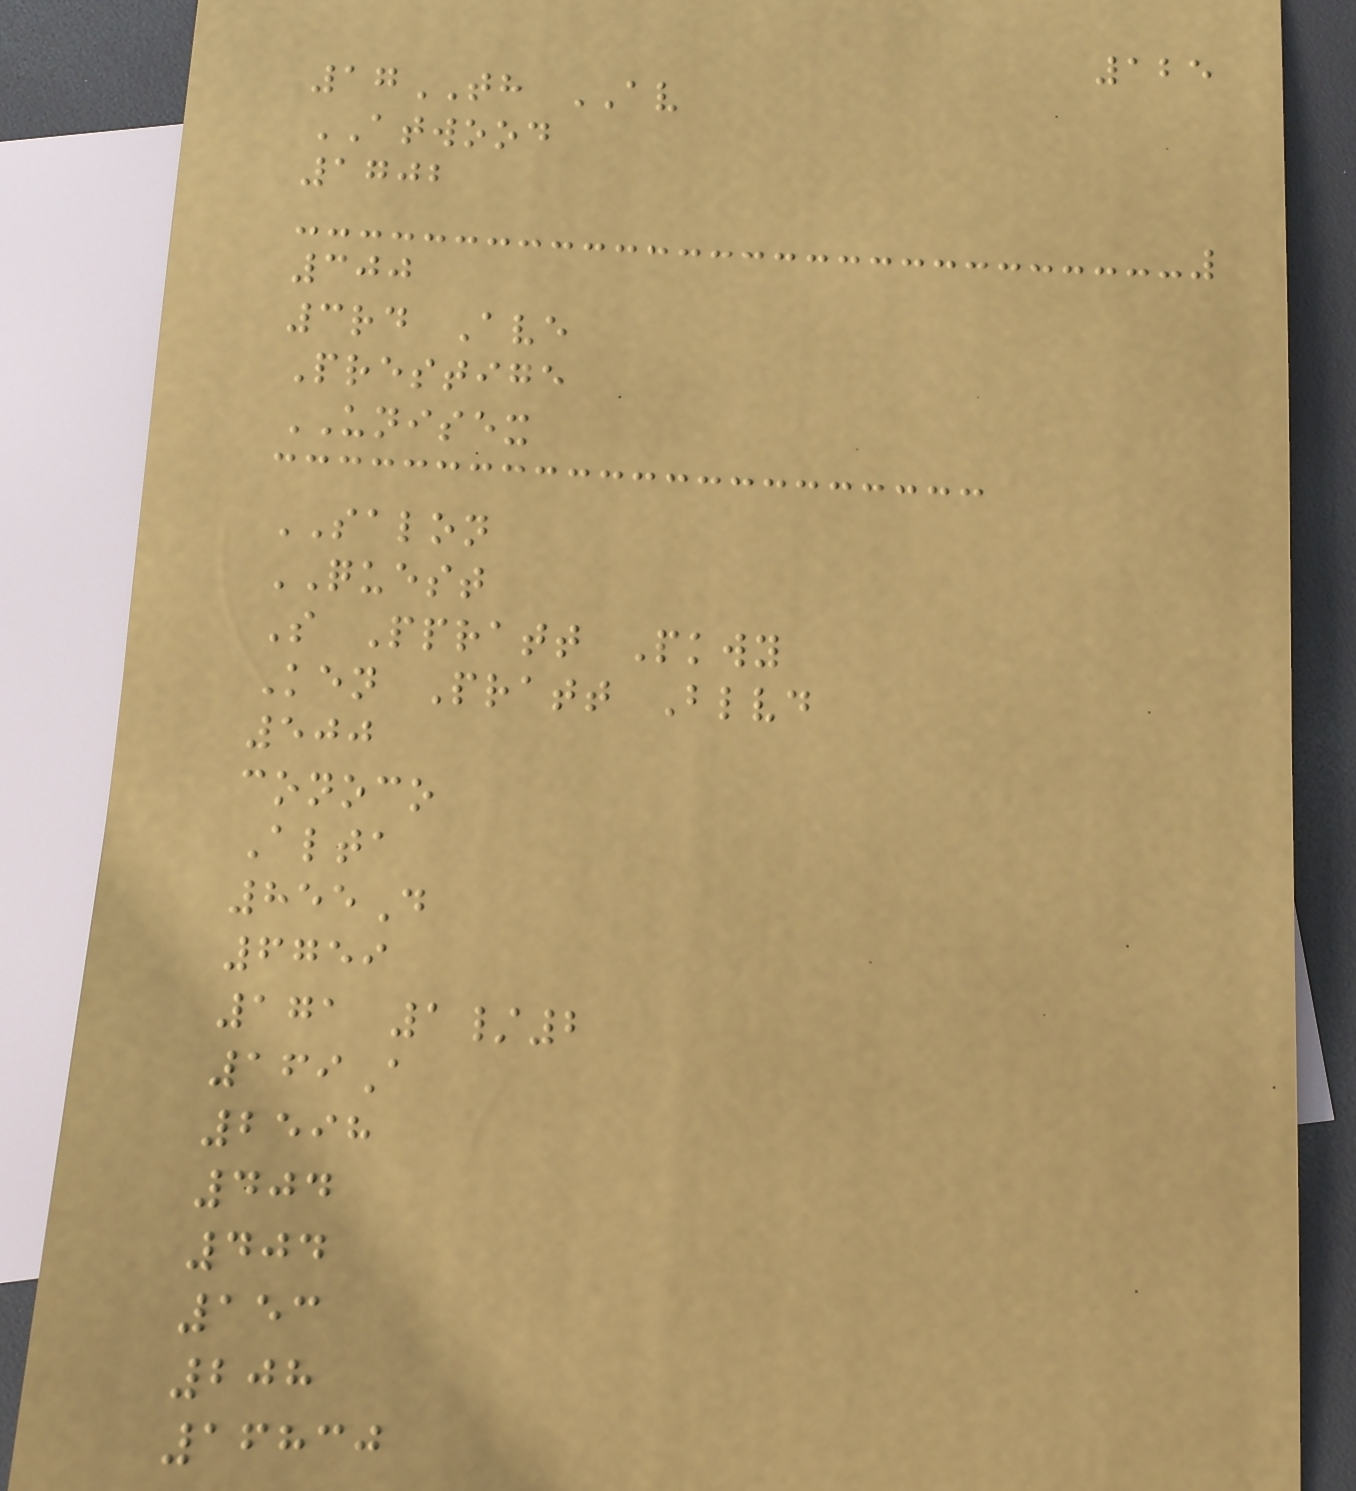125
17TH AV
ATWOOD
1702
300
3rd Ave
Prestige
UNISEX
SALON
QUEST
S Ppratt Pkwy
Ken Pratt Blvd
500
conoco
Alta
855D
6759
171 1/2
169A
2598
404
404
153
208
16830
